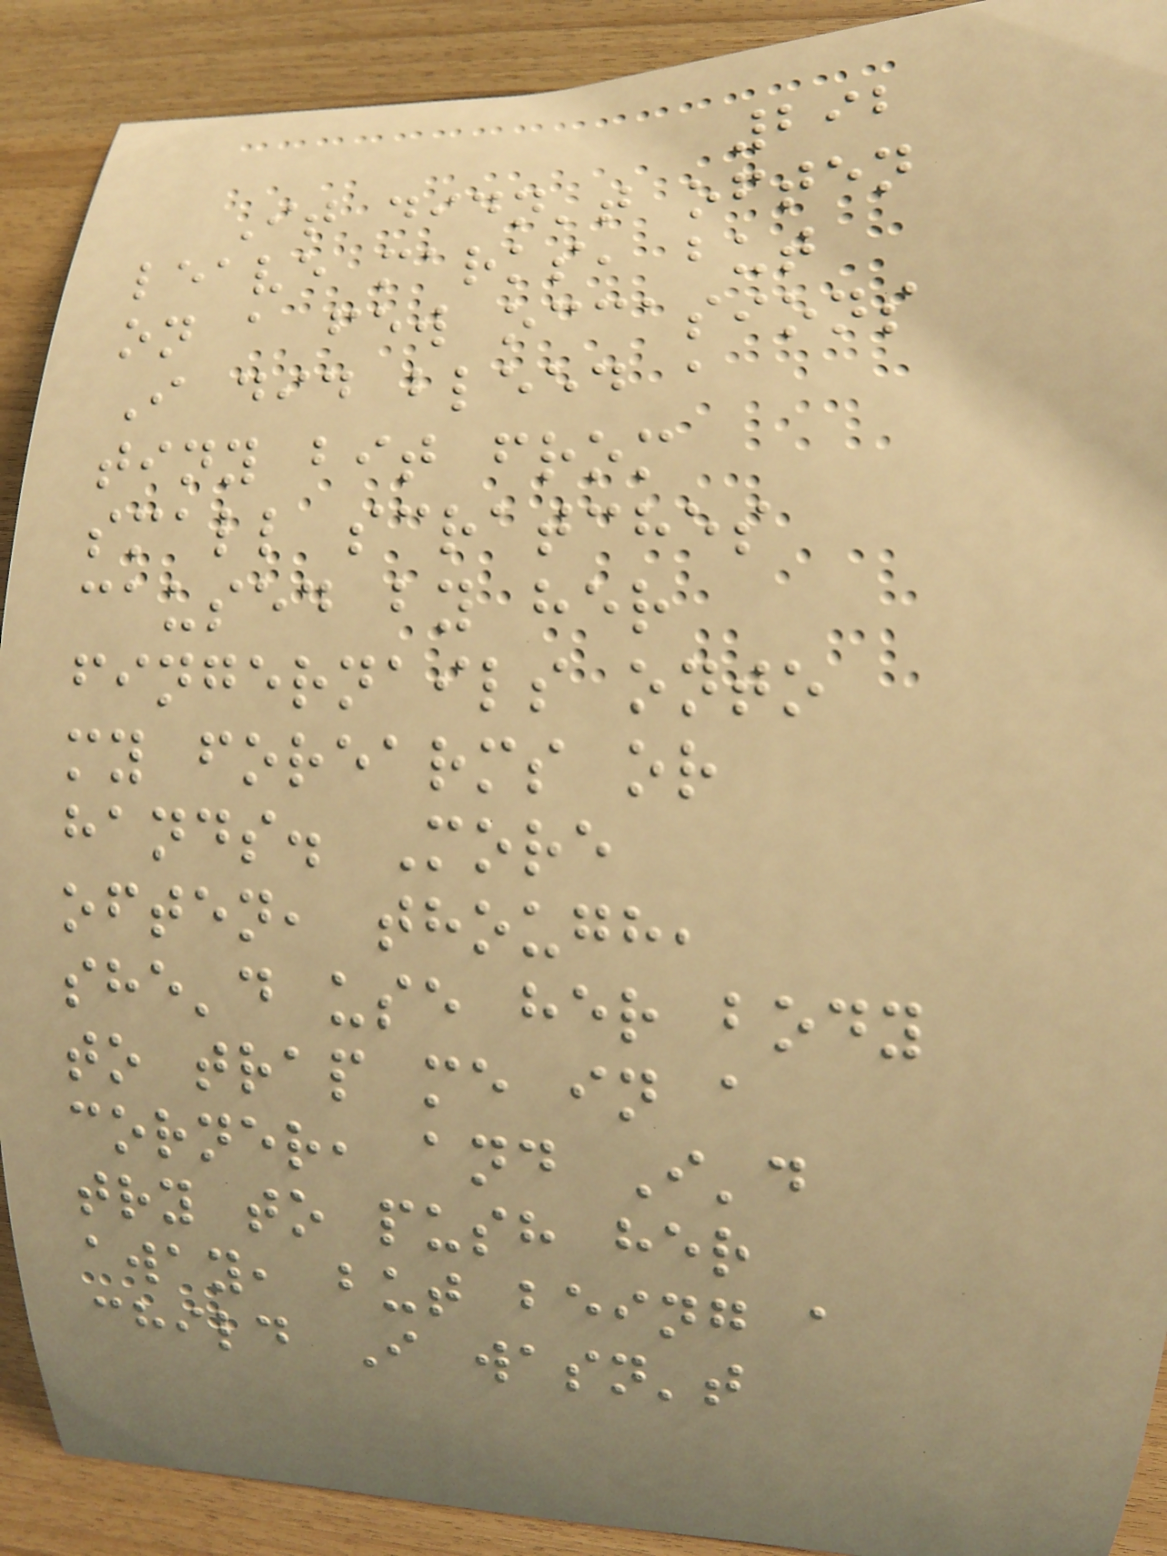292
It didn't often
leave marks, but
on a few occasions
I did bleed a
tiny bit from
small scratches
caused by her
fingernails onto
my forearms or
hands. More
often, though,
she'd use her body
to trap me in a
corner, and I'd
try to push her
away, but being a
child I wasn't
